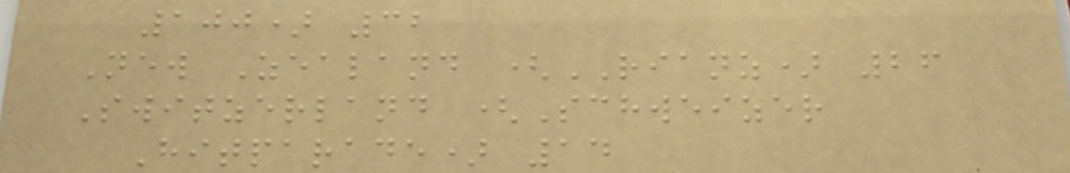100) 32
New Zealand (RIANZ) 26
Switzerland (Schweizer
Hitparade) 14
